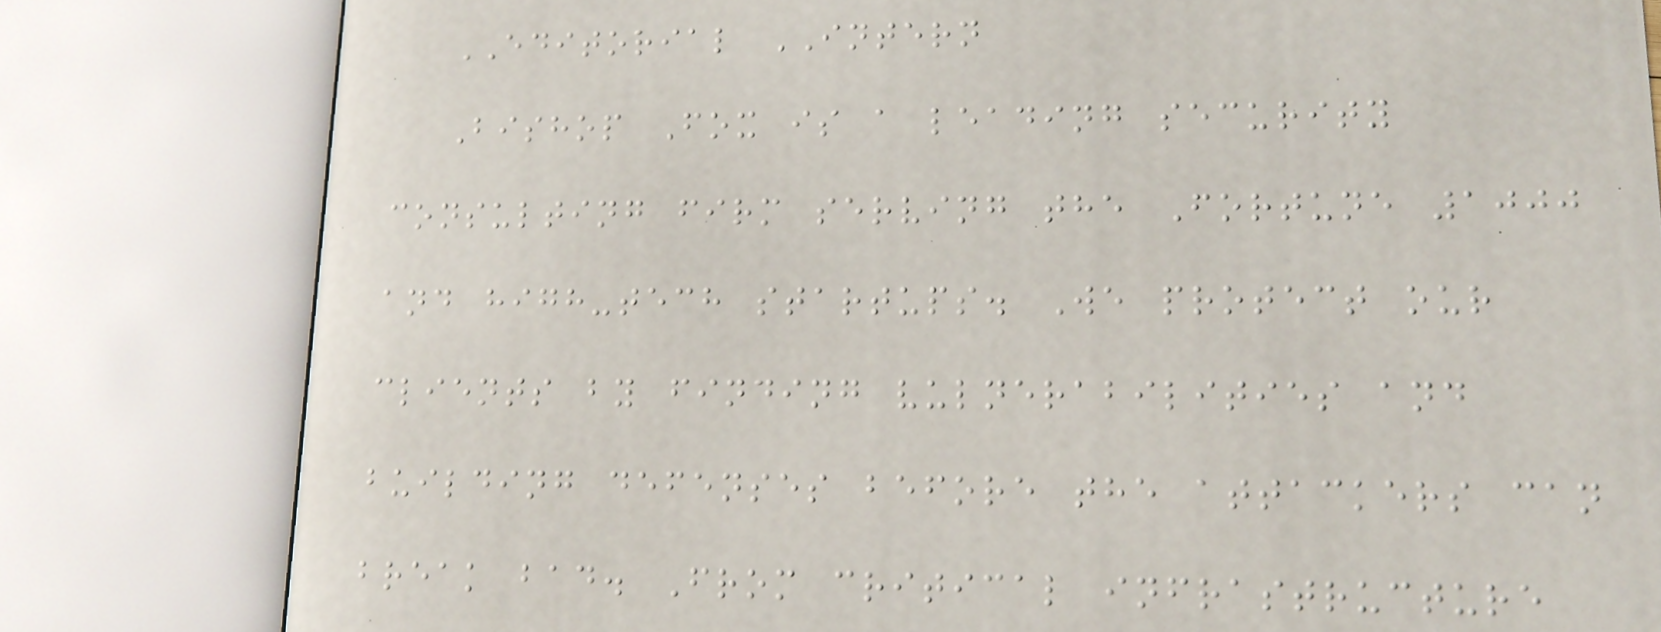EDITORIAL INTERN
Bishop Fox is a leading security
consulting firm serving the Fortune 1000
and high-tech startups. We protect our
clients by finding vulnerabilities and
building defenses before the attackers can
break bad. From critical infrastructure
